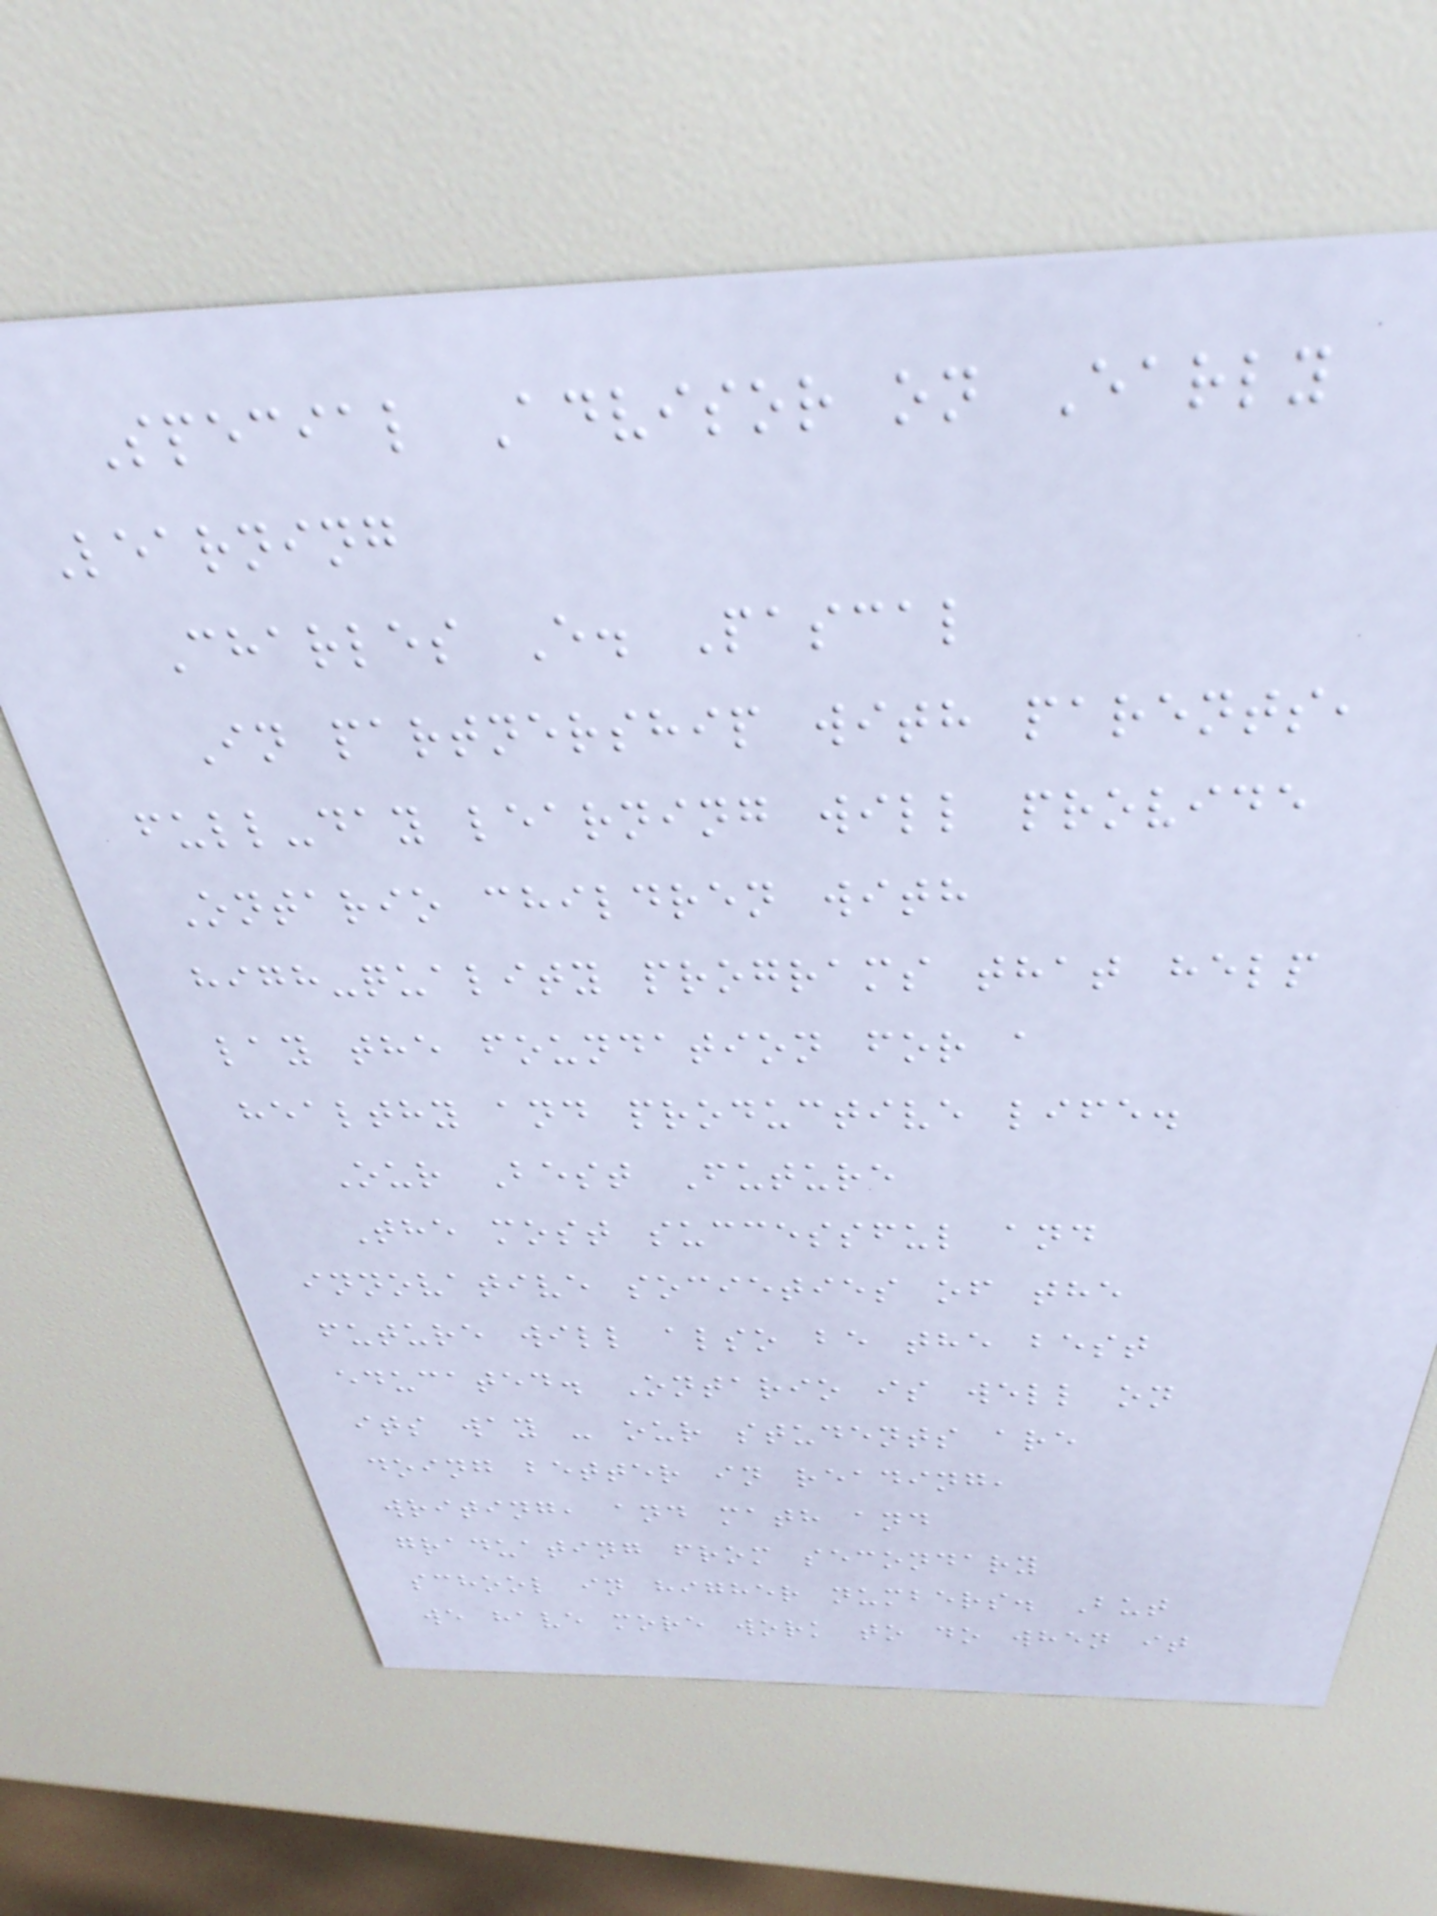Special Advisor on Early
Learning
Charles E. Pascal
In partnership with parents,
full-day learning will provide
Ontario children with
high-quality programs that help
lay the foundation for a
healthy and productive life.
Our Best Future
The most successful and
innovative societies of the
future will also be the best
educated. Ontario is well on
its way - our students are
doing better in reading,
writing, and math and
graduating from secondary
school in higher numbers. But
we have more work to do when it
